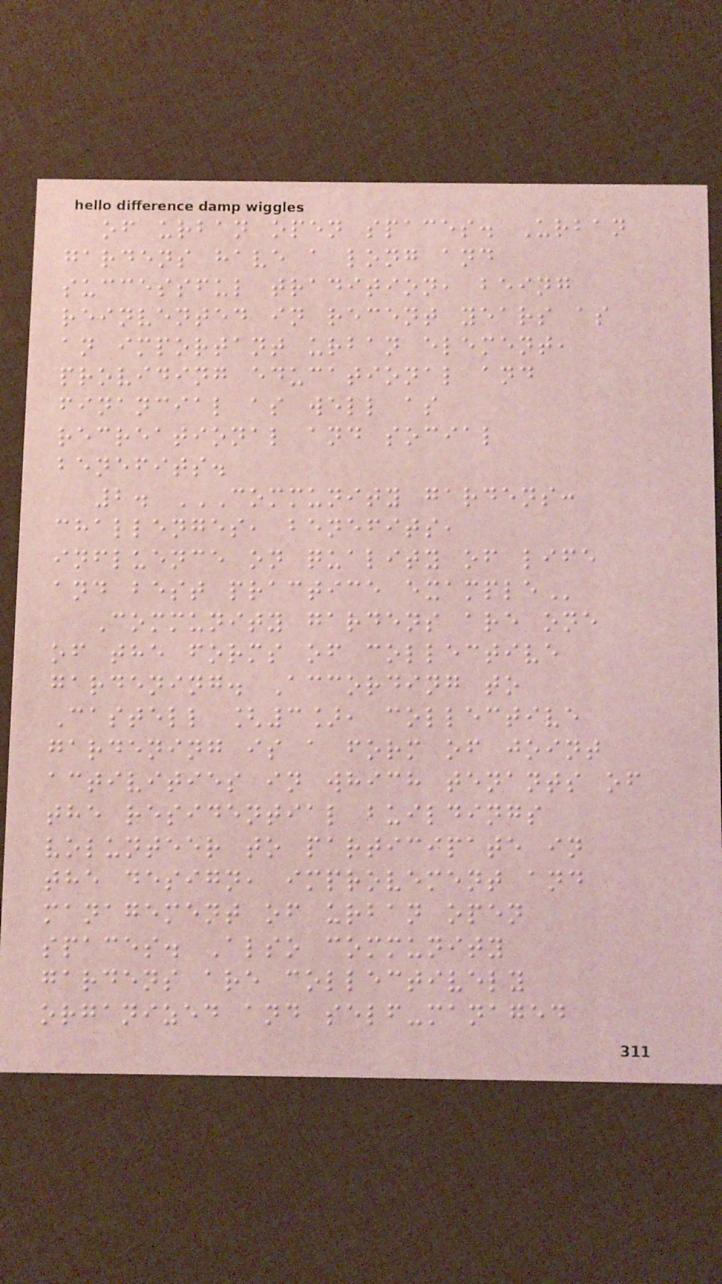of urban open spaces. Urban
gardens have a long and
successful tradition, being
reinvented in recent years as
an important urban element,
providing educational and
financial as well as
recreational and social
benefits.
2. COMMUNITY GARDENS:
CHALLENGES, BENEFITS,
INFLUENCE ON QUALITY OF LIFE
AND BEST PRACTICE EXAMPLE
Community gardens are one
of the forms of collective
gardening. According to
Castell [3], collective
gardening is a form of joint
activities in which tenants of
the residential buildings
volunteer to participate in
the design, improvement and
management of urban open
spaces. Also community
gardens are collectively
organized and self-managed
